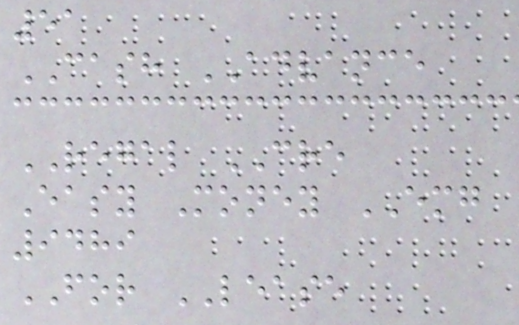51
CASH ADVANCE
REGAL CRE
Easy Money EMG
9489
FOR LEASE
